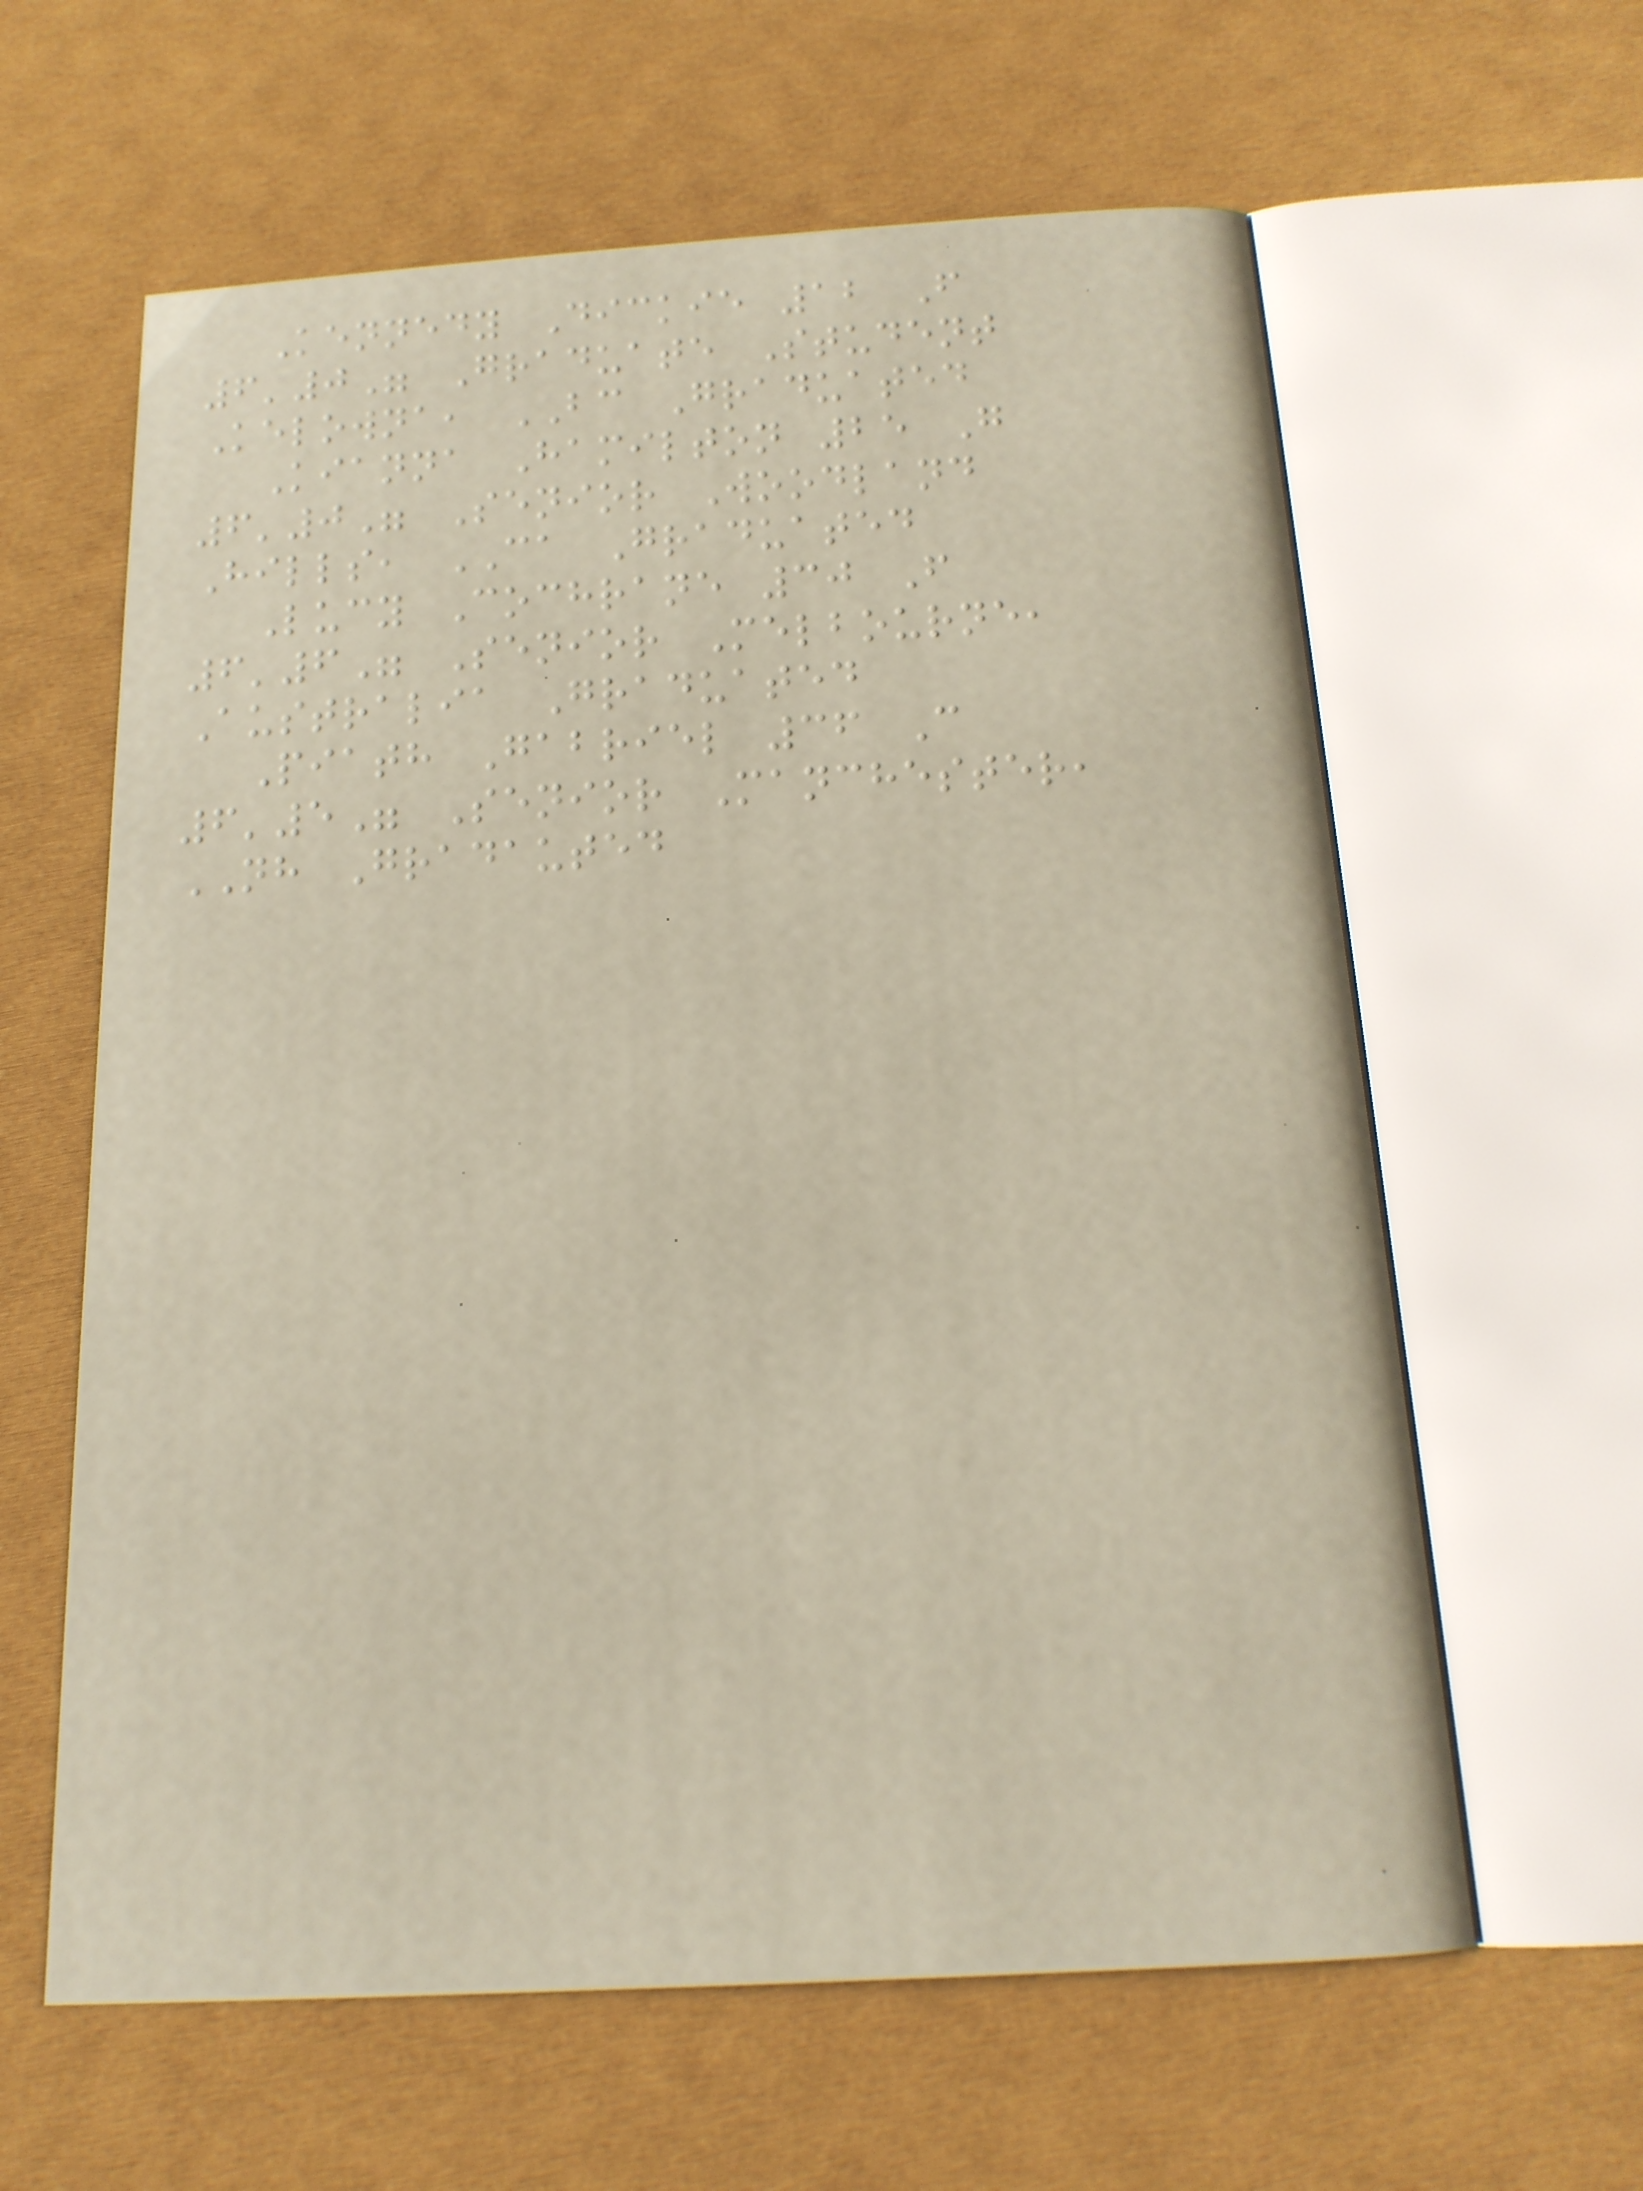Kennedy Dickie 12 F
6'0" Graduate Student
Kelowna, BC Graduated
Kianna Hamilton 25 G
6'0" Senior Woodland
Hills, CA Graduated
Lucy Cochrane 30 F
6'6" Senior Melbourne,
Australia Graduated
Piath Gabriel 36 C
6'5" Senior Manchester,
NH Gradauted
